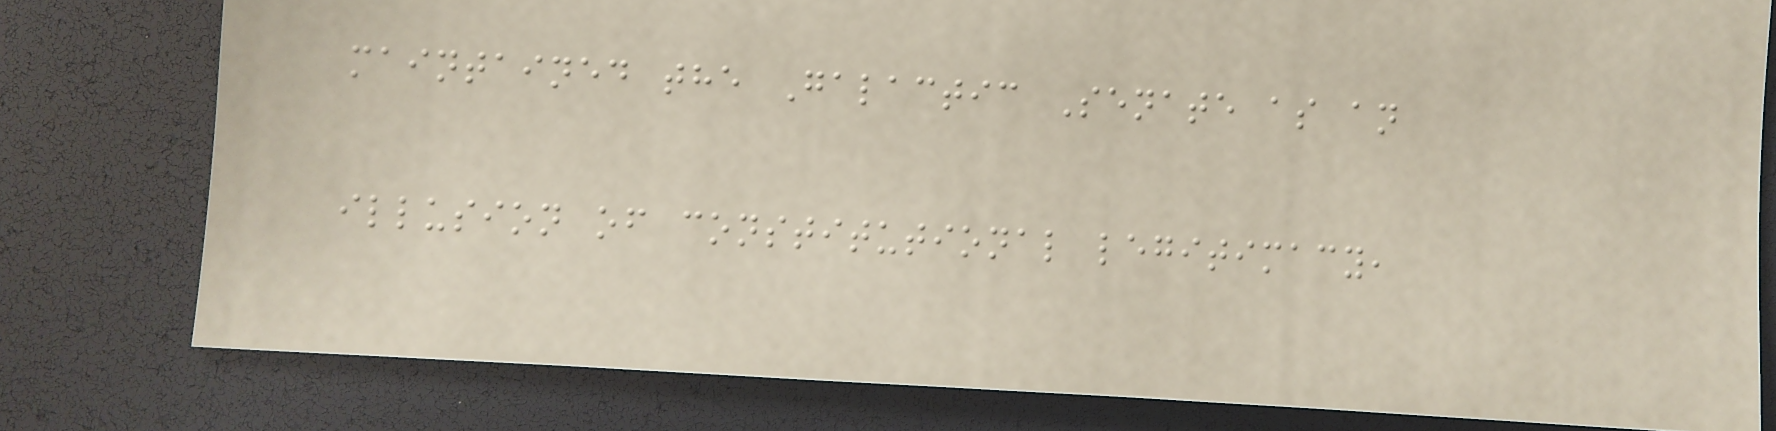maintained the Galactic Senate as an
illusion of constitutional legitimacy,
